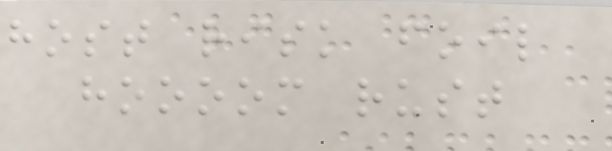host risk foil
hoooom rust
